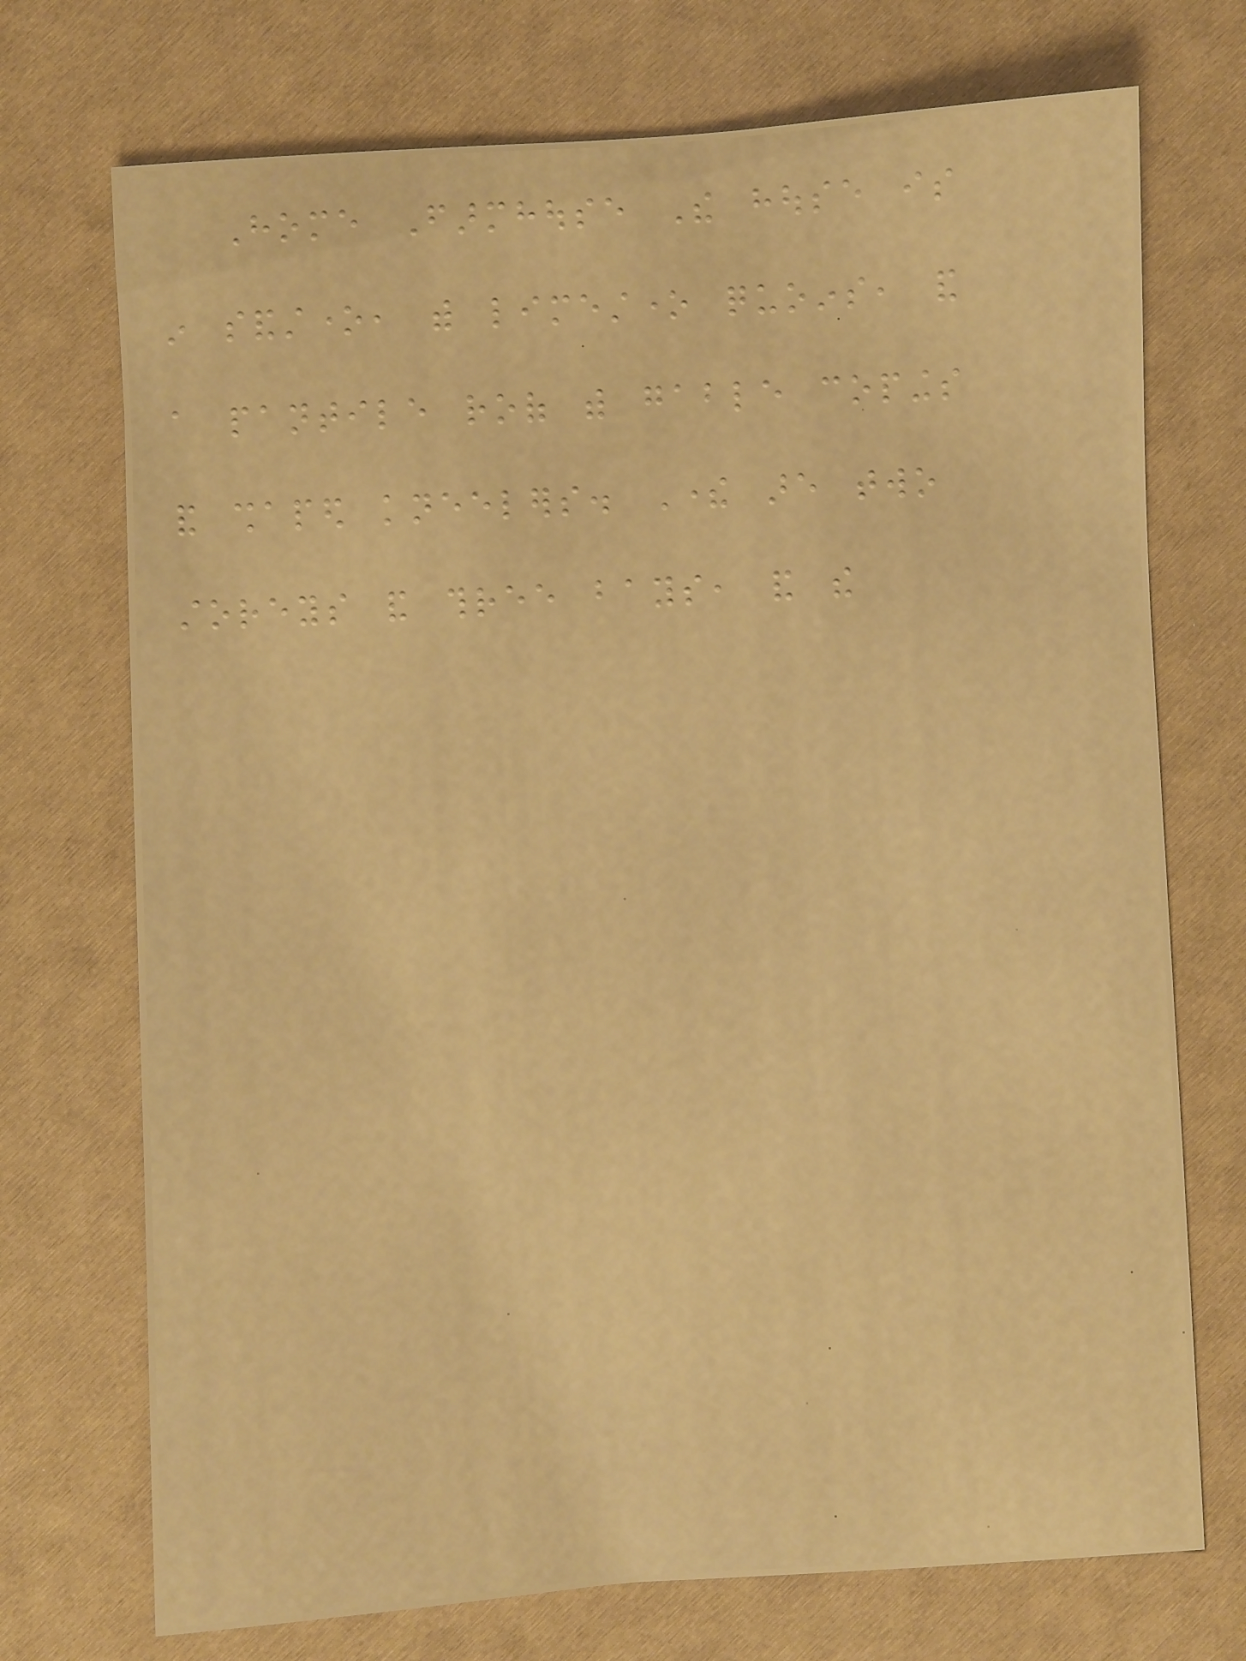Home Farmhouse The house is
in sandstone, with limestone quoins, and
a pantile roof with gable copings
and shaped kneelers. There are two
storeys and three bays, and the
